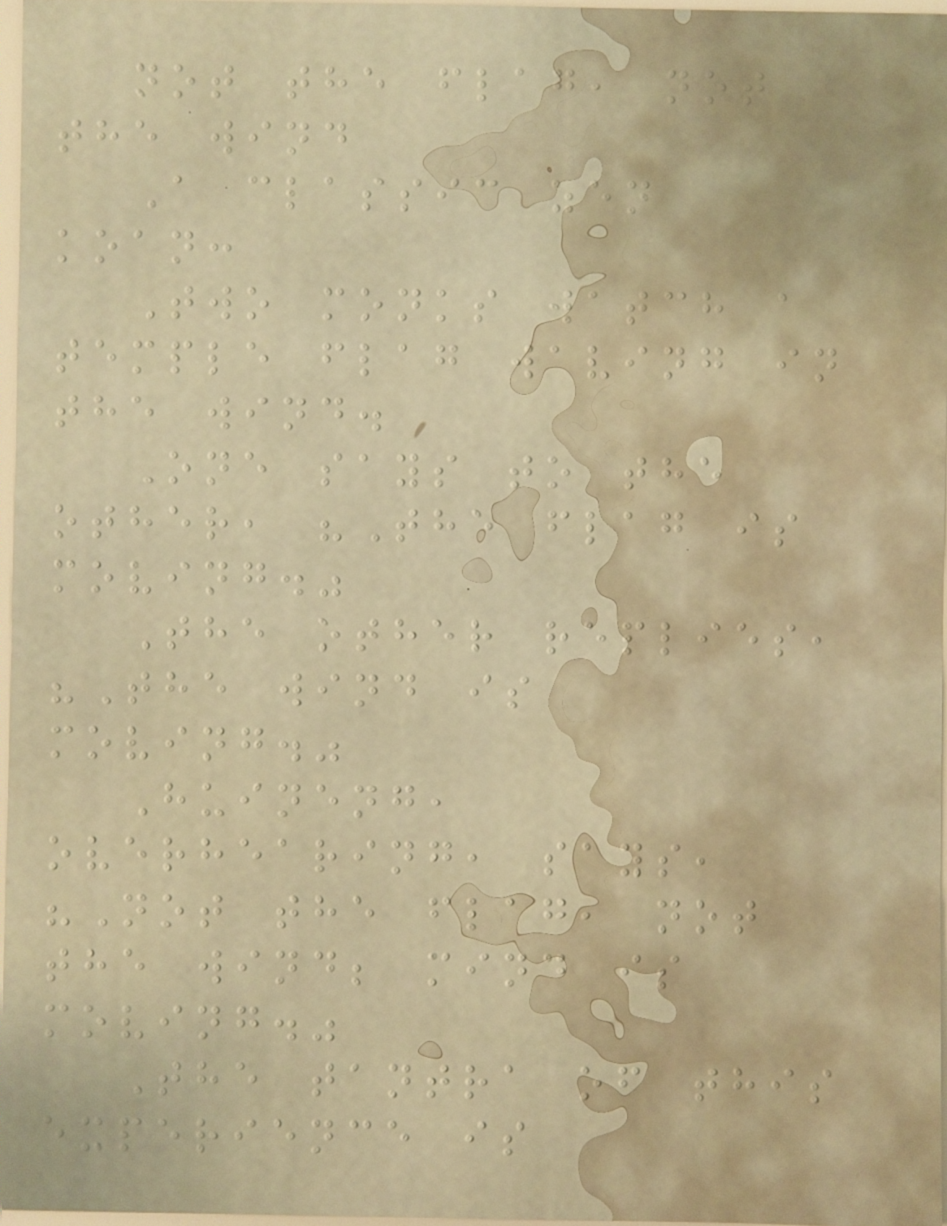not the flag, not
the wind
A classic zen
koan:
Two monks watch a
temple flag waving in
the wind.
One says to the
other, "The flag is
moving."
The other replies,
"The wind is
moving."
Huineng,
overhearing, says,
"Not the flag, not
the wind; mind is
moving."
The tantra of this
experience is
